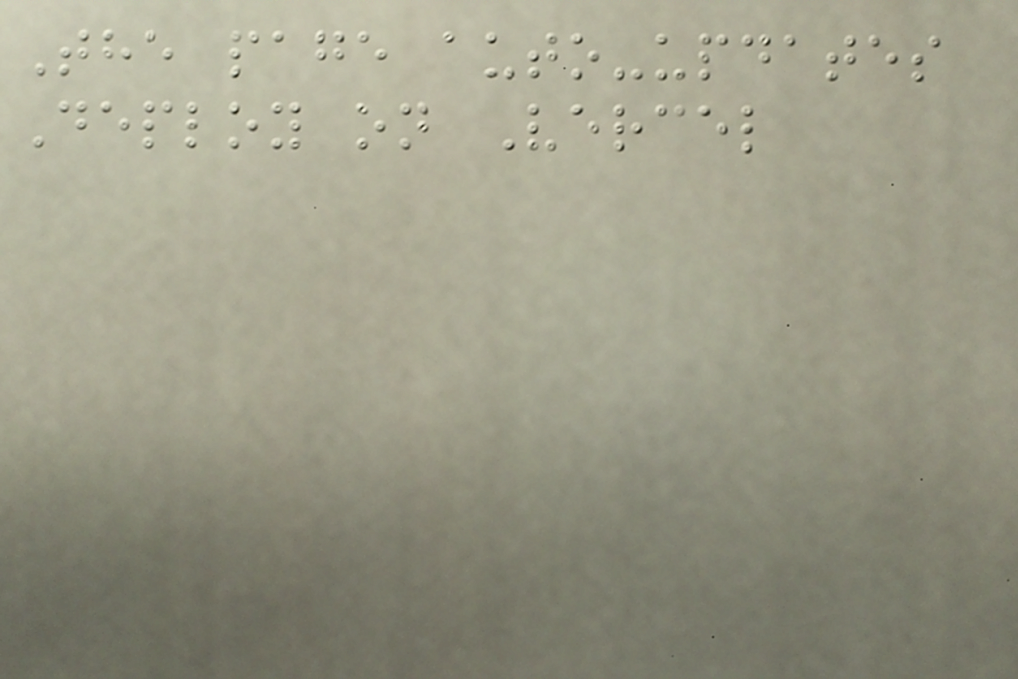The page auto-updates
Deploy on Vercel
